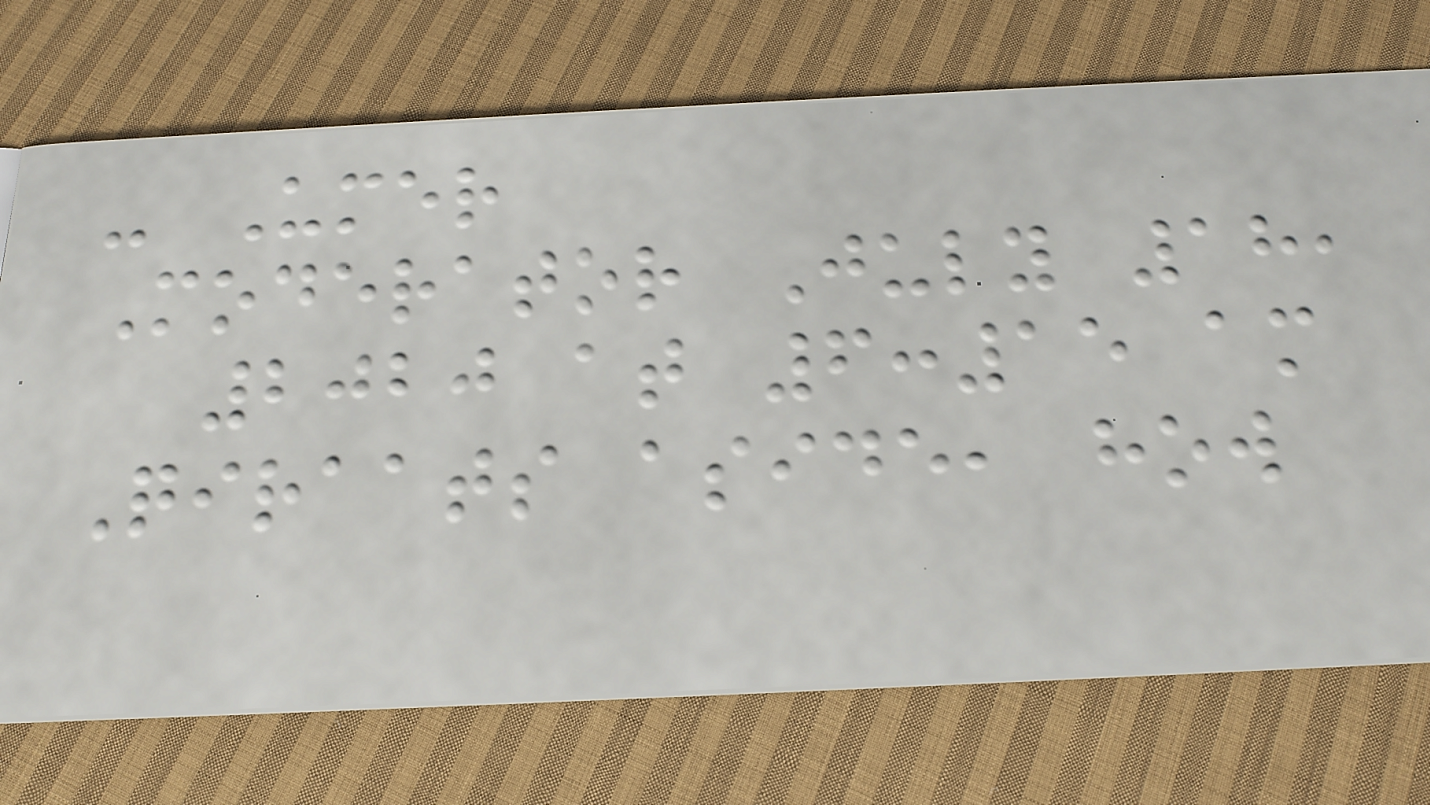- Umer
Moderator July 18,
2020 at 6:15 am
Qiraats aside, how
